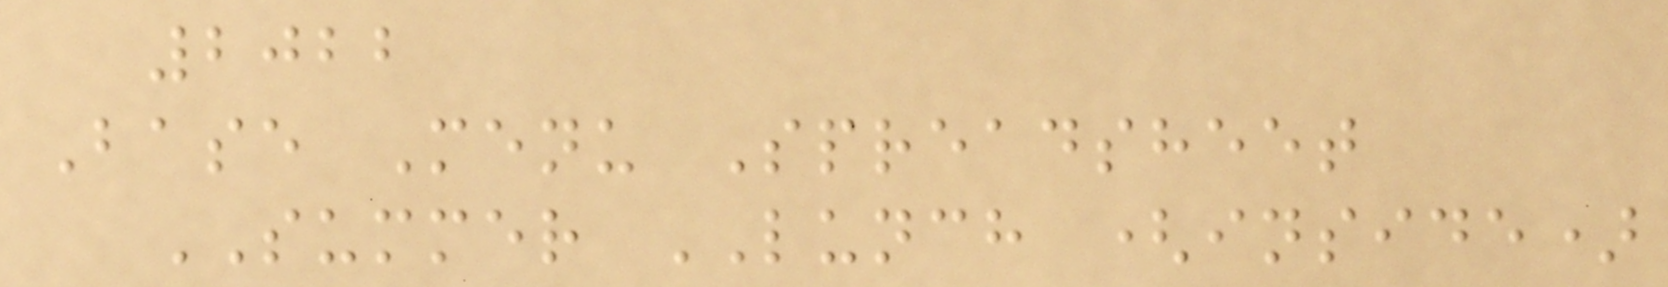2022
Base Menu Spreadsheet
SUMMER LUNCH (inside)
